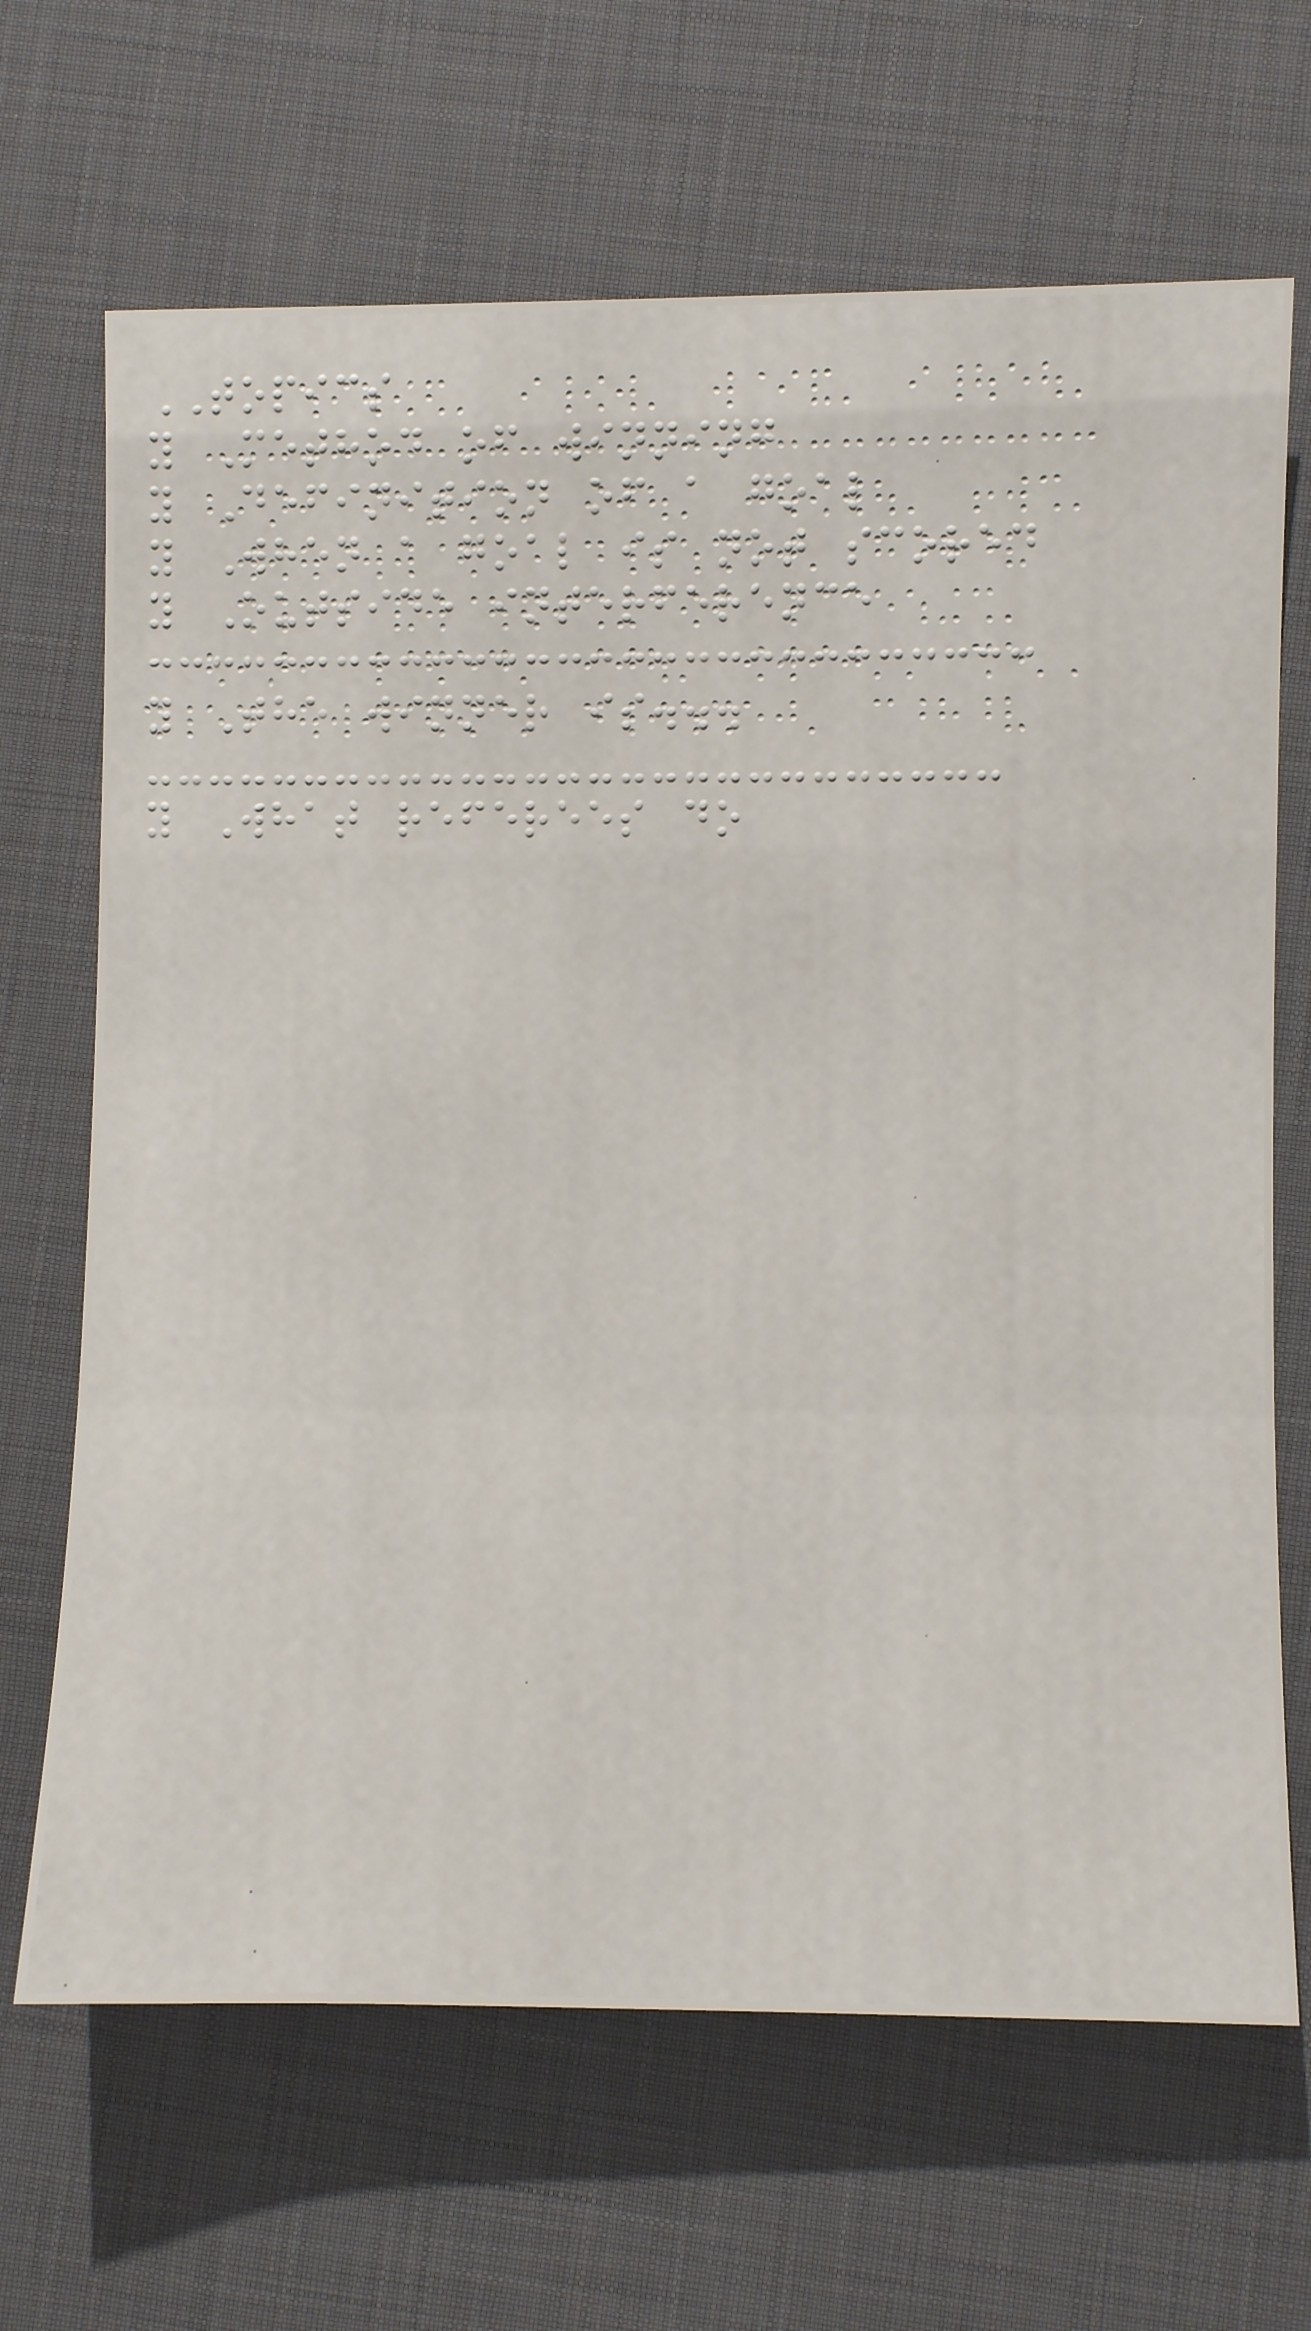TOPICS
y Method of winning
y Definition of a goal
y When a goal is not scored
y Outside interference
y The winner is...
y What referees do
